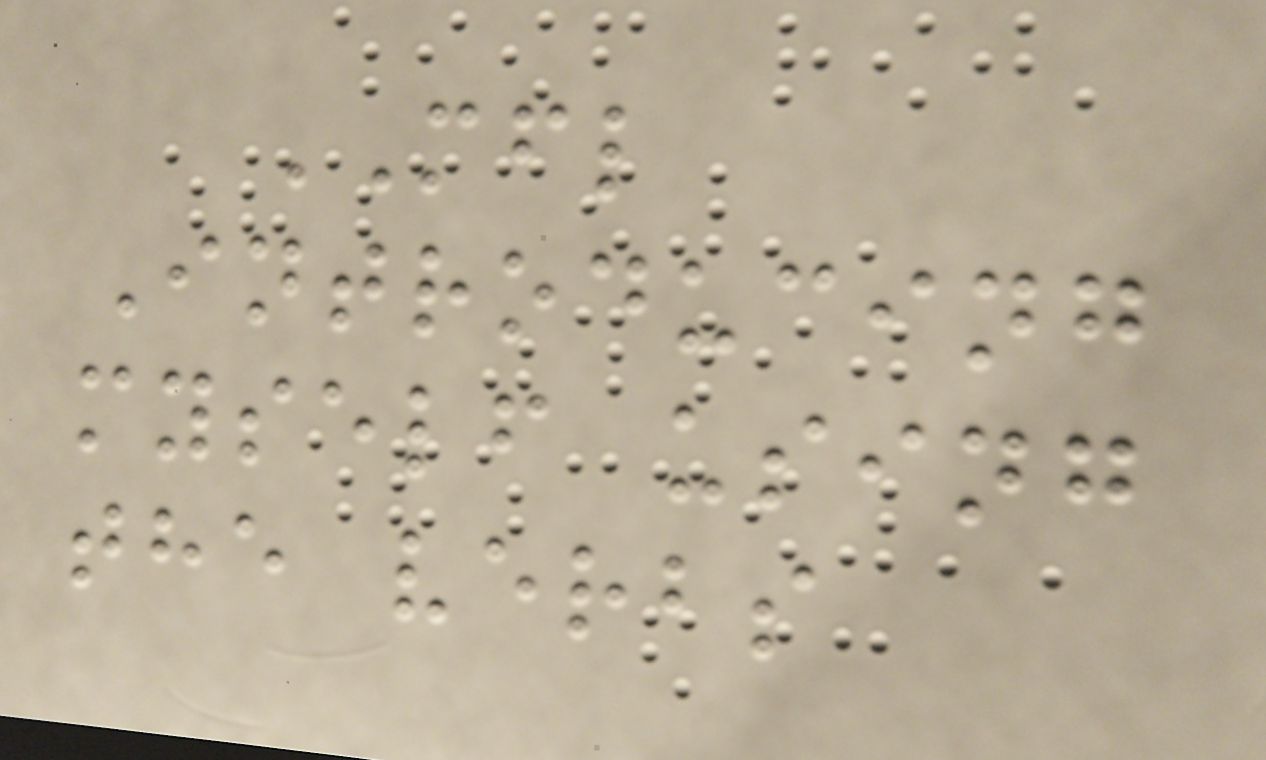MFL
Introducing
myself using
the verbs
